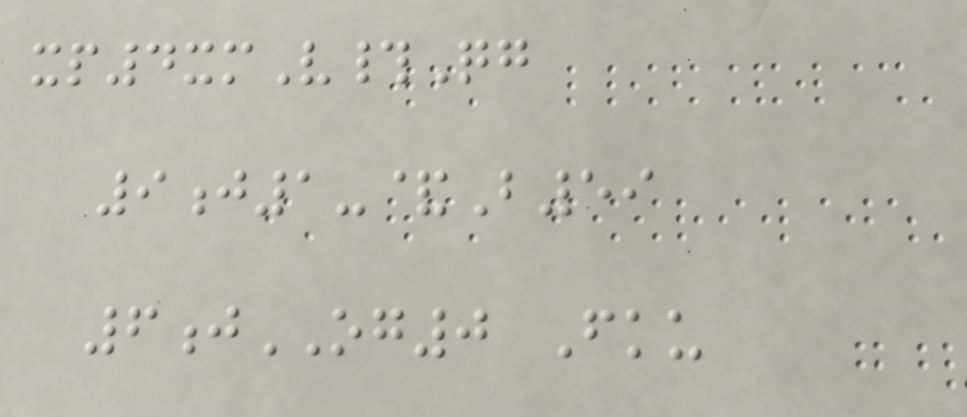xp4xmV#Qg
9j1-&B59
6jOG0 Fku
